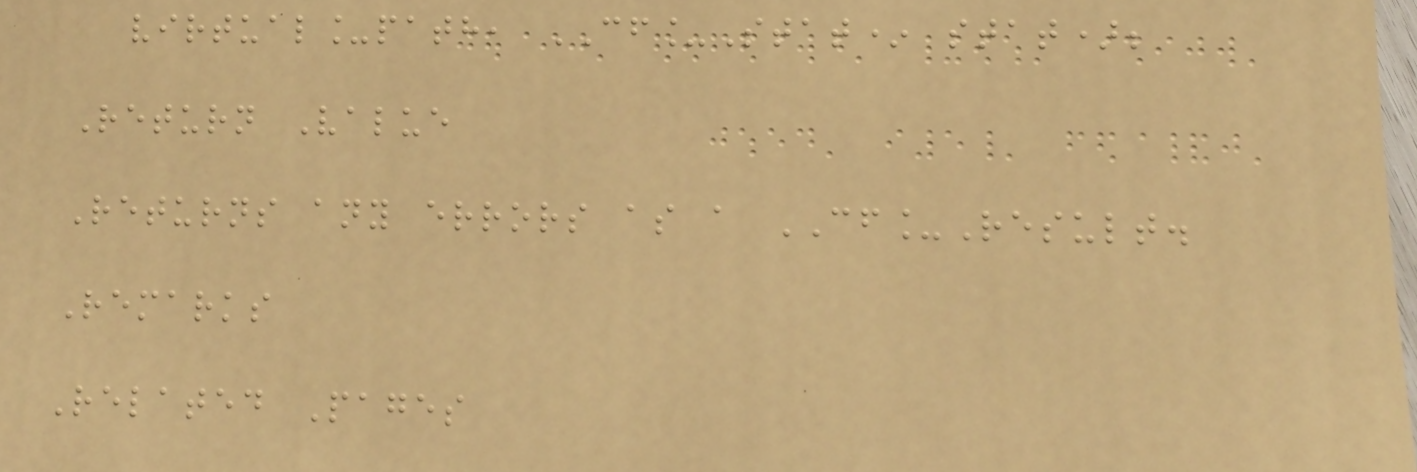virtual_path, CF_Stat* stat);
Return Value
Returns any errors as a CF_Result.
Remarks
Related Pages
